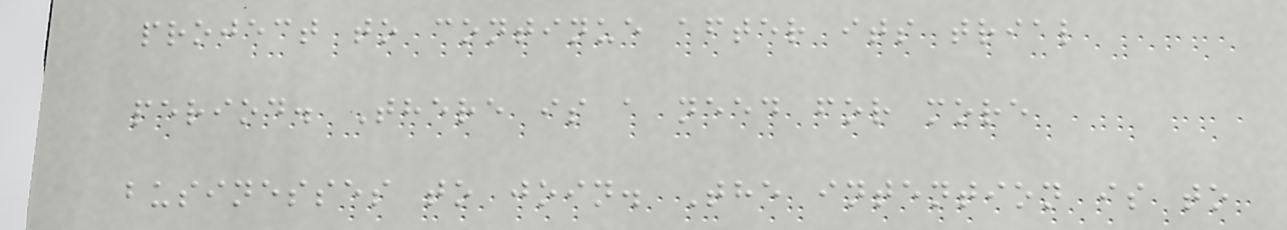project to continue after its trial
period. There is a need for more
businesses to join. The intention is to
